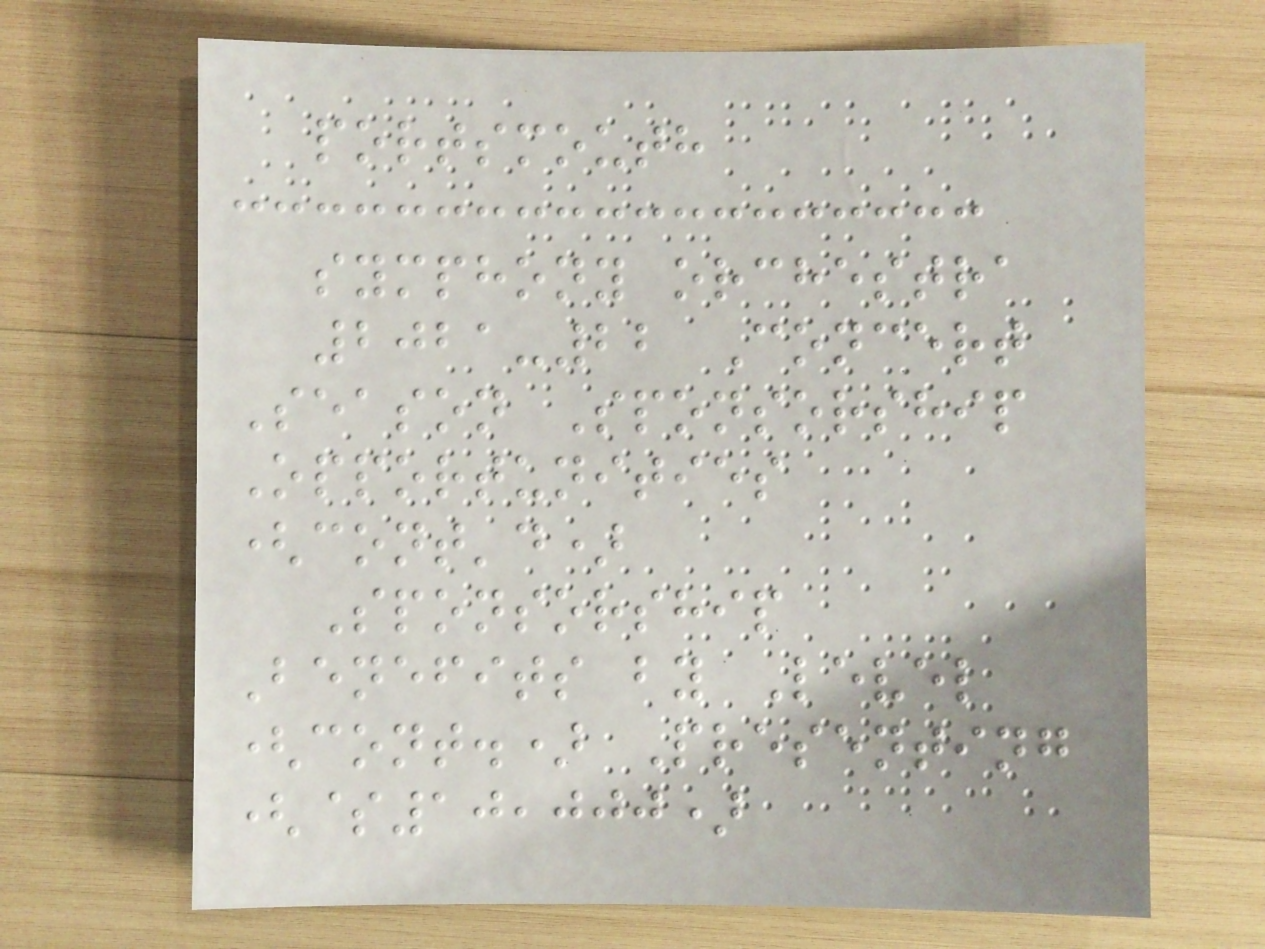portsmouth
symphony orchestra
2021-22 Concert
Season Sponsorship
Opportunities
(cont'd)
Sponsorship
Benefits by Level
(cont.) Presenting
($10,000)
